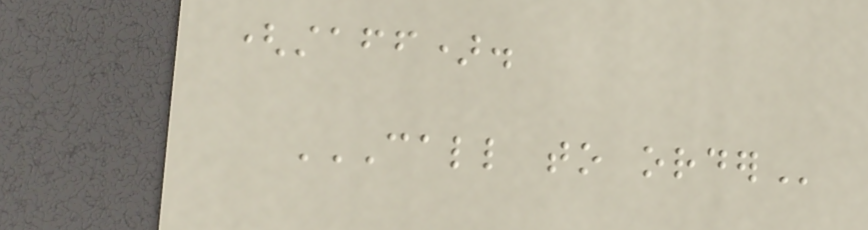(staff).
CALL TO ORDER
